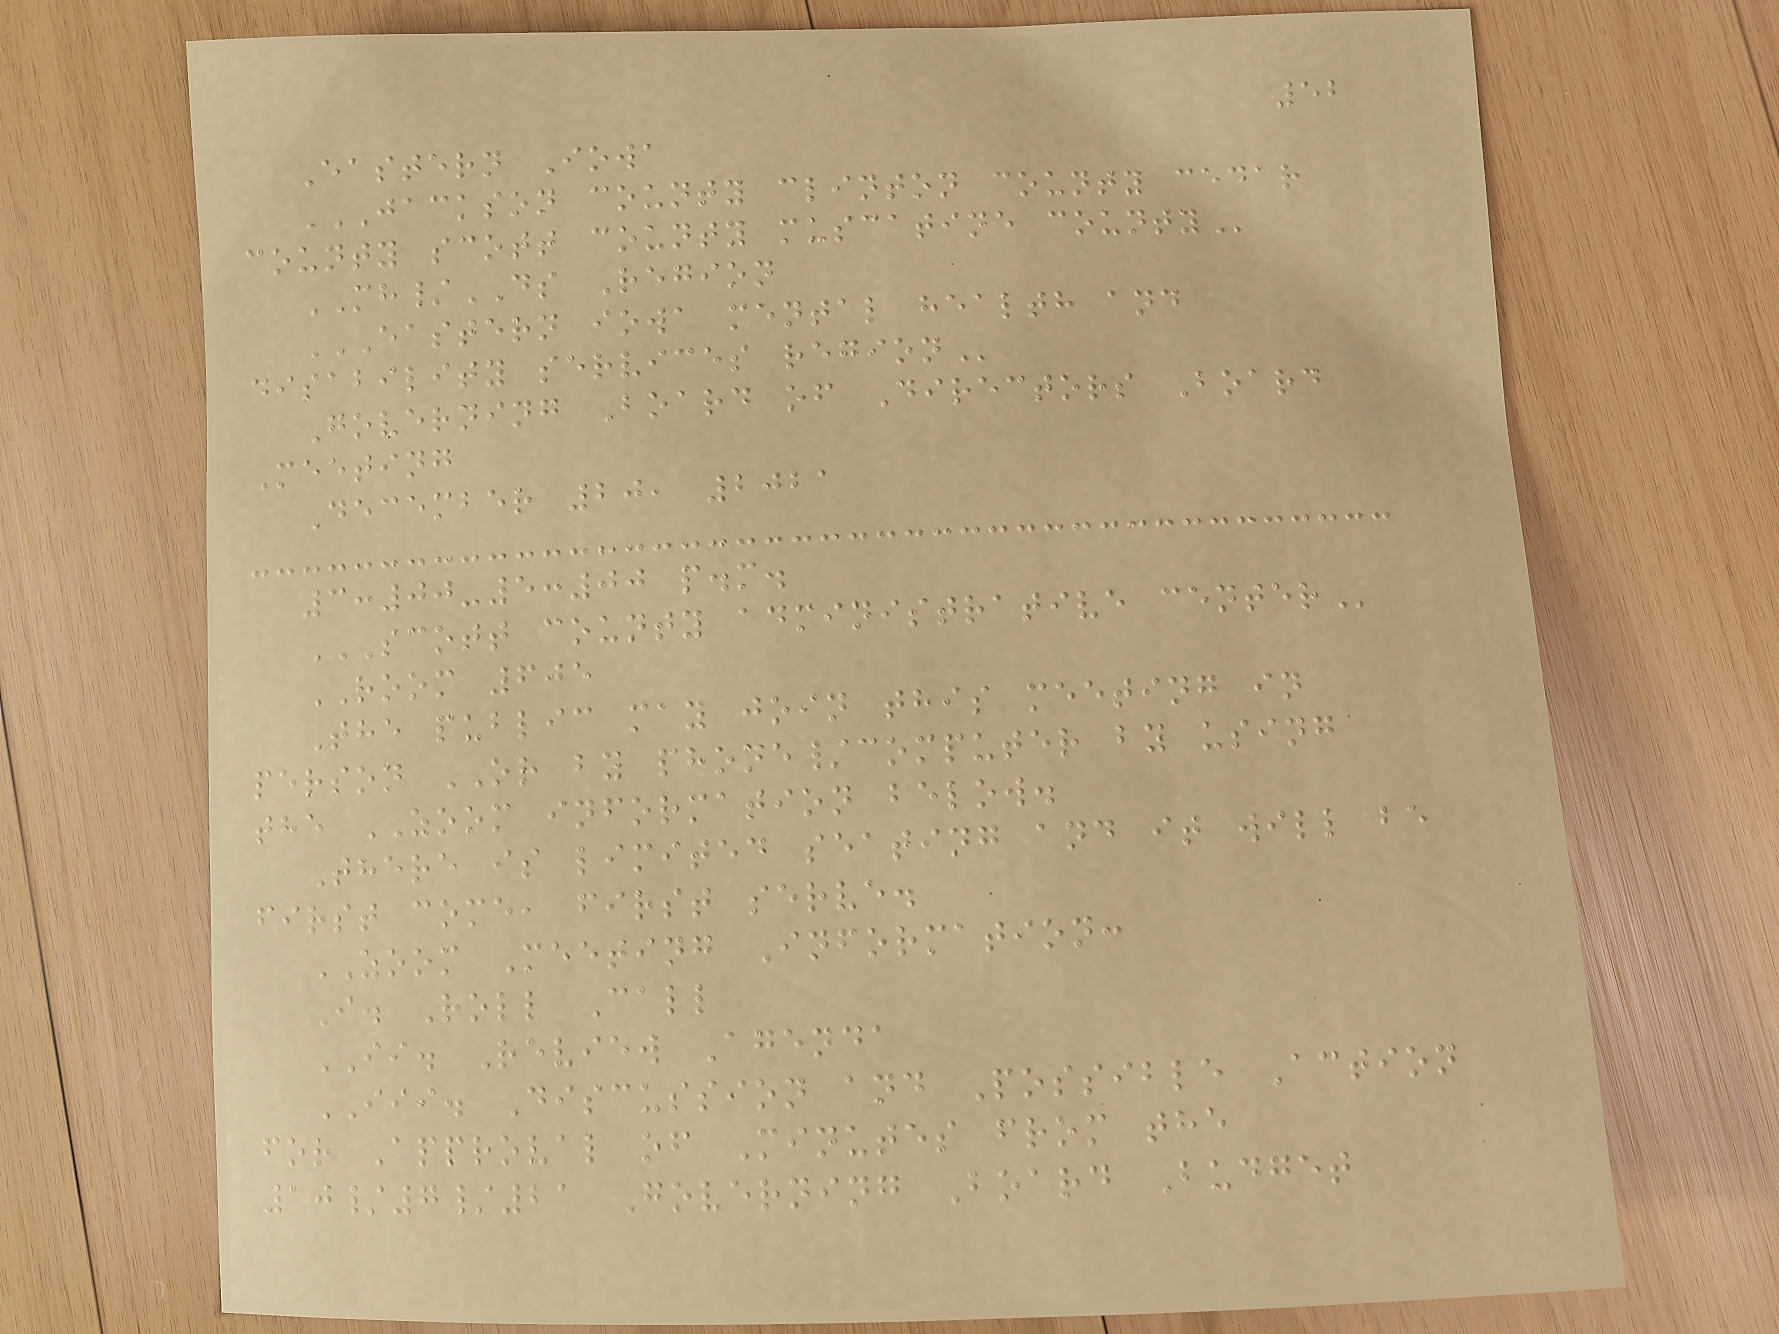52
Eastern Iowa
JACKSON COUNTY CLINTON COUNTY CEDAR
COUNTY SCOTT COUNTY MUSCATINE COUNTY
MH/DS Region
EASTERN IOWA MENTAL HEALTH AND
DISABILITY SERVICES REGION
Governing Board of Directors Board
Meeting
December 20, 2021
3:00-5:00 p.m.
SCOTT COUNTY ADMINISTRATIVE CENTER
ROOM 605
The public may join this meeting in
person OR by phone/computer by using
the ZOOM information below.
There is limited seating and it will be
first come, first serve.
ZOOM Meeting Information:
I. Roll Call
II. Review Agenda
III. Discussion and Possible Action
for Approval of Minutes from the
10/7/21 Governing Board Budget
